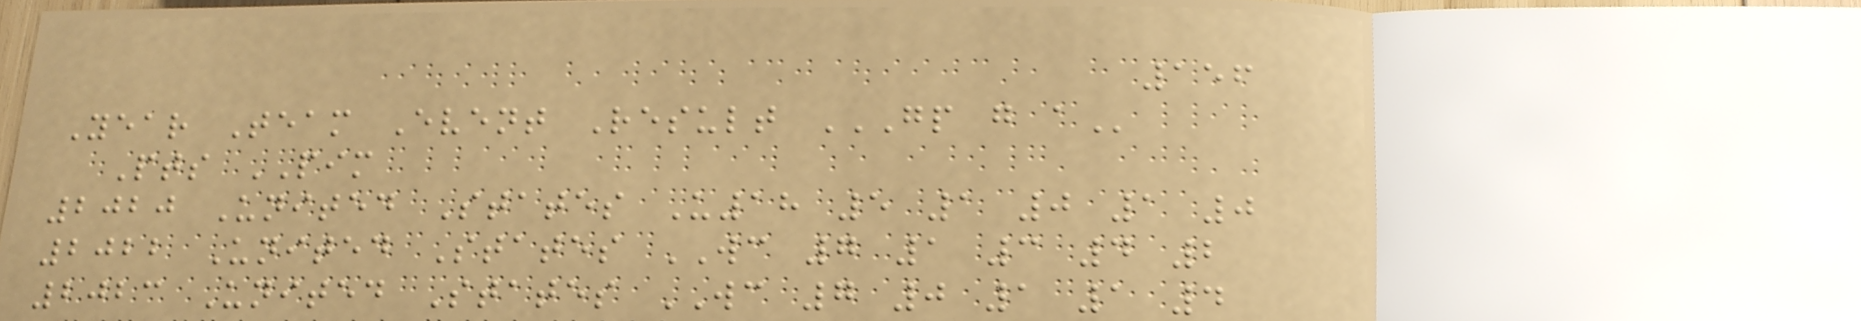156
Year Team Event Result GP G A
Pts PIM
2020 United States U18 5 1 0 1 0
2022 United States WC 7 1 3 4 2
2023 United States WC 7 0 1 1 4
